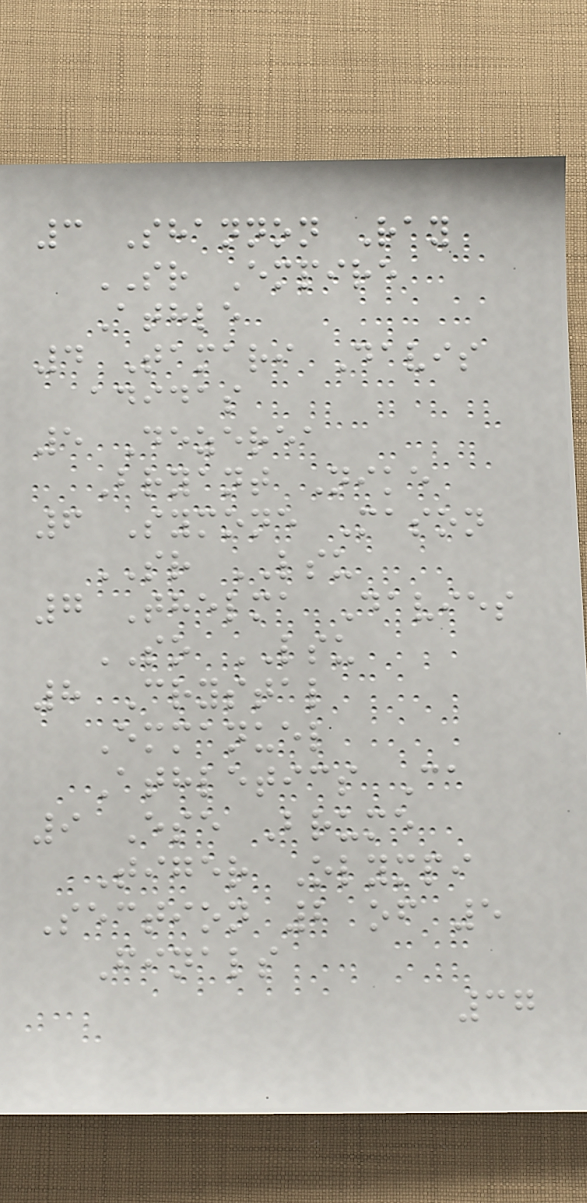3 Shannon Ray
SR Empire
Athle
4 Tamari Davis
adidas
5 Dezerea
Bryant Nike
6 Symone Mason
SR LSU
7 Thelma Davies
SO LSU
8 Crystal
Emmanuel
Athletics Ca
9 Ese Brume
Tiger Olympi
Section 2 of 5
Finals
37
